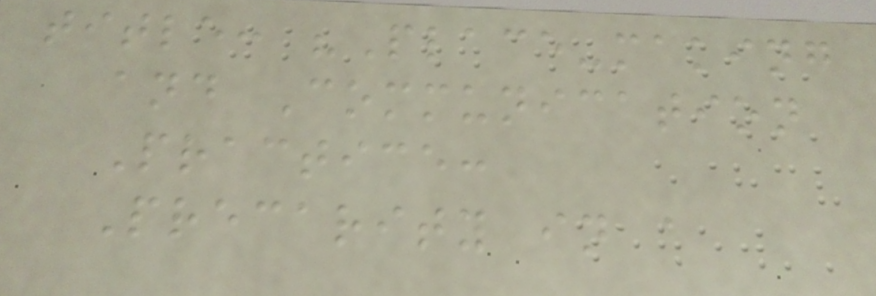title: "Place-making
and Communication
Practice:
Precarity in a
